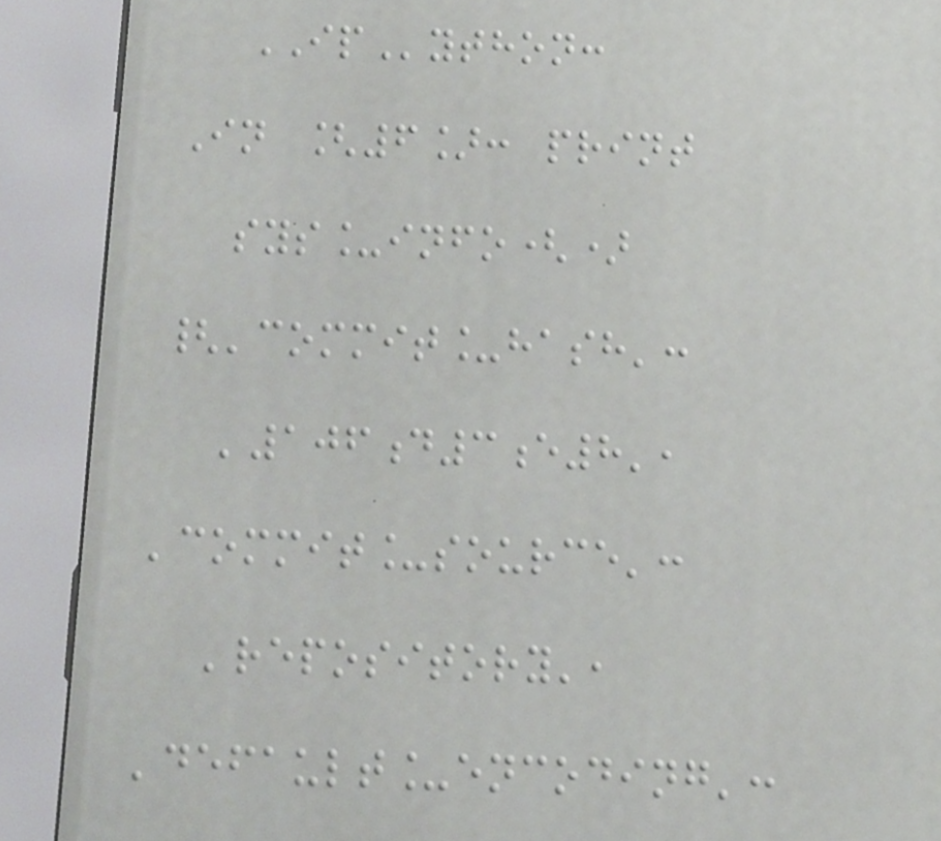IPython:
In [6]: print
sys_info()
{'commit_hash':
'106d3e8',
'commit_source':
'repository',
'default_encoding':
